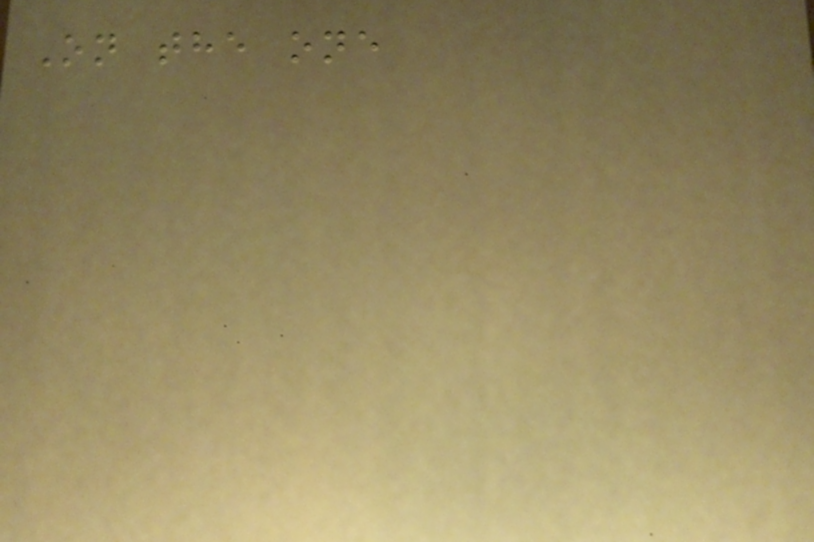On the one
